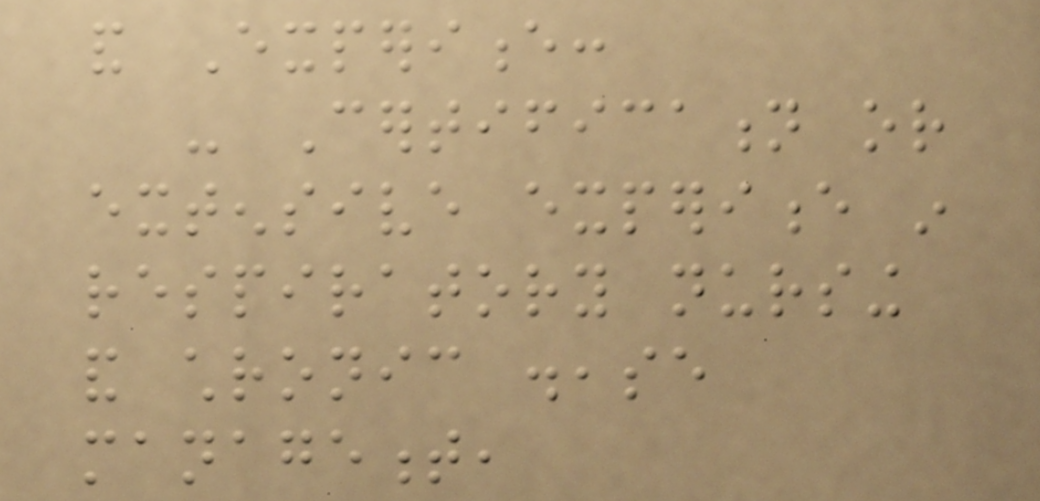and Experience:
- Certification or
extensive experience in
respiratory nursing
and chronic disease
management,
